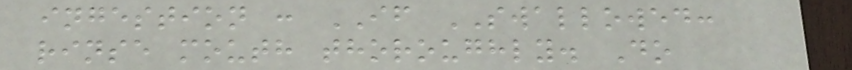ingestion : IF SWALLOWED:
rinse mouth thoroughly. Do
